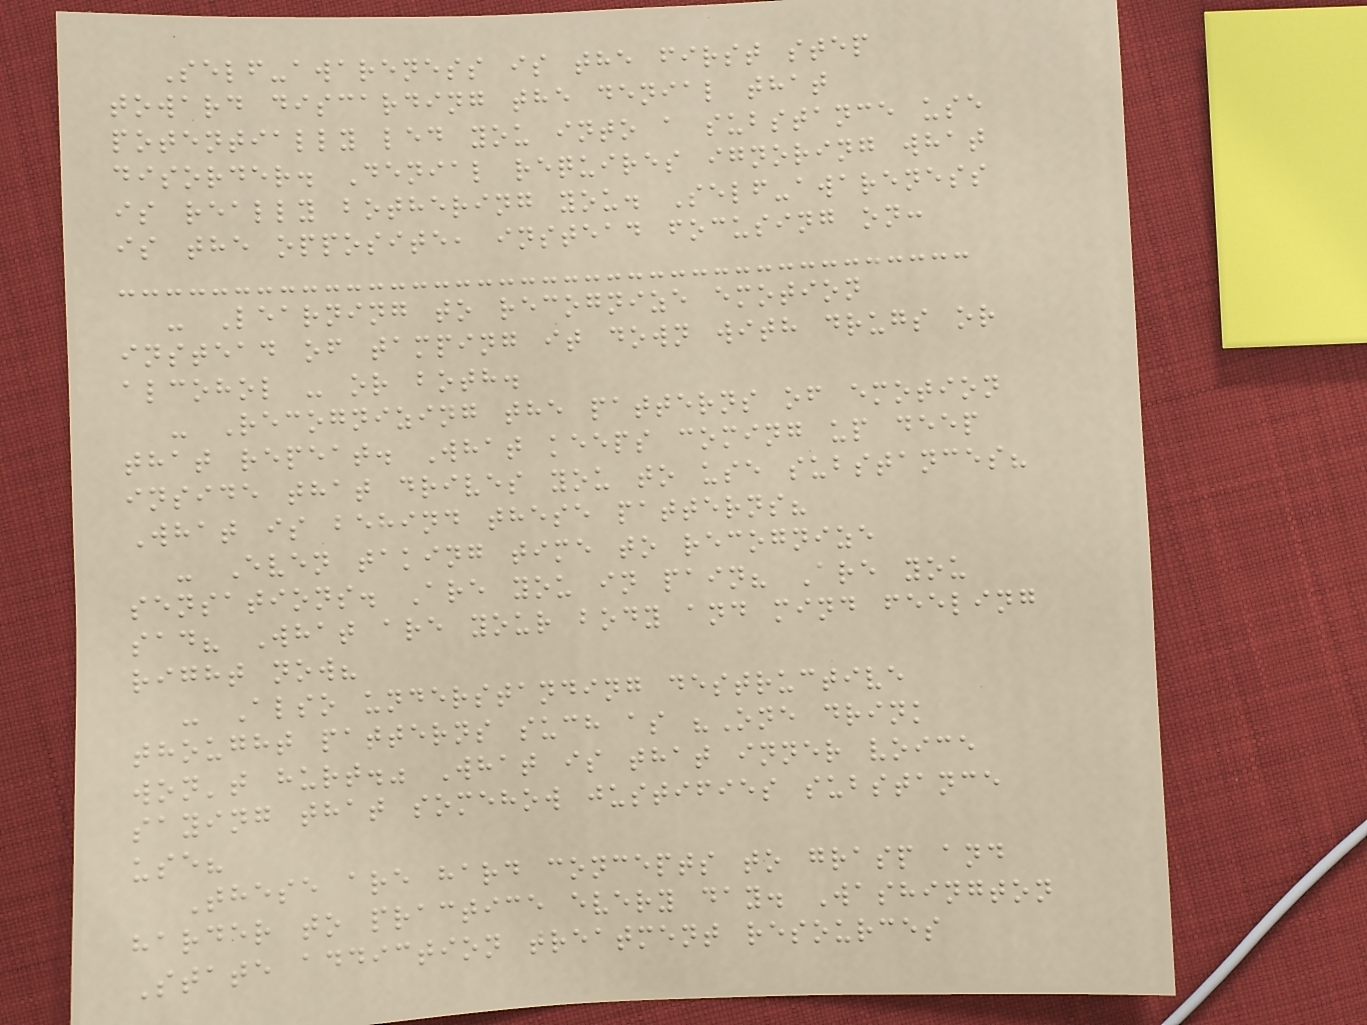Self-awareness is the first step
toward discarding the denial that
potentially led you into a substance use
disorder. Denial requires ignoring what
is really bothering you. Self-awareness
is the opposite, instead focusing on:
- Learning to recognize emotion
instead of tamping it down with drugs or
alcohol - or both.
- Recognizing the patterns of emotion
that repeat. What keeps coming up deep
inside that drives you to use substances?
What is behind these patterns?
- Even taking time to recognize
sensations. Are you in pain? Are you
sad? What are your body and mind feeling
right now?
- Also understanding destructive
thought patterns such as "One drink
won't hurt." What is that inner voice
saying that somehow justifies substance
use?
These are hard concepts to grasp and
harder to practice every day. Washington
State addiction treatment resources
